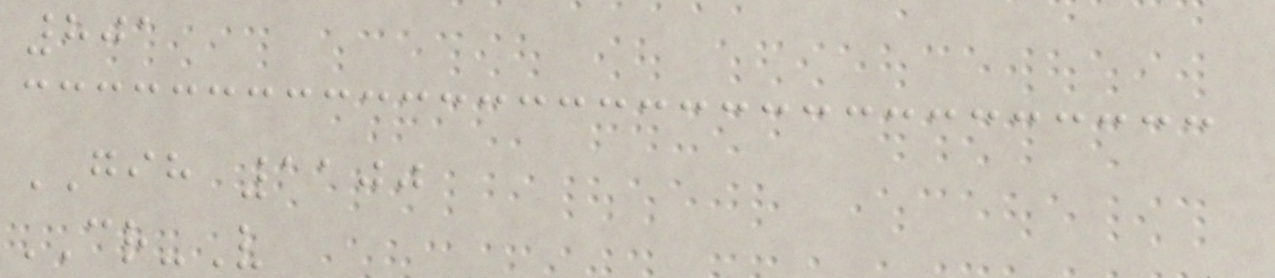801
GIH 1100
CR-V
